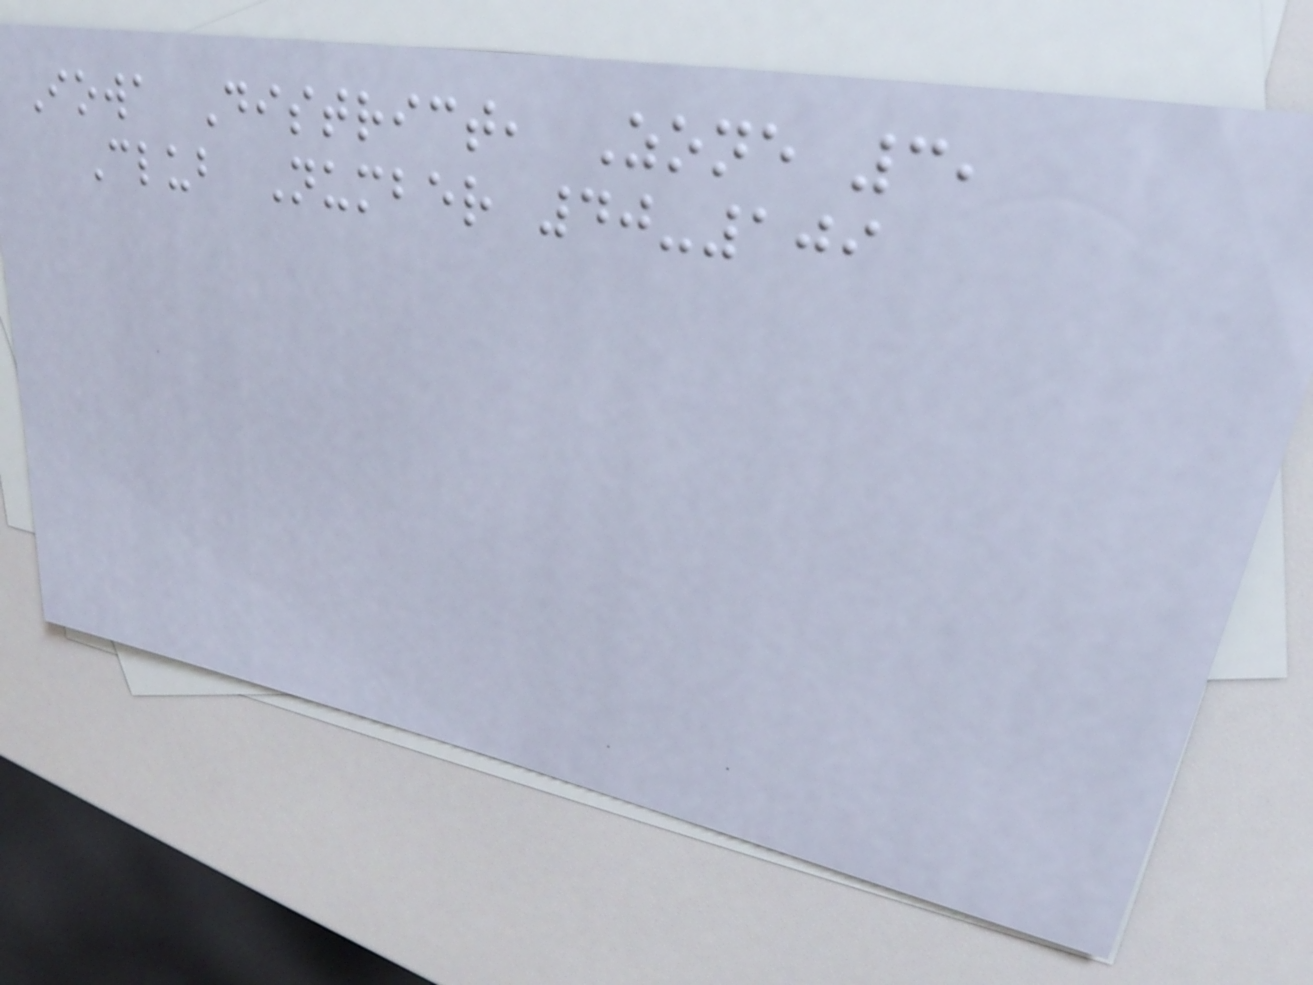Iowa District, Zone 3,
Club Number 40-109
